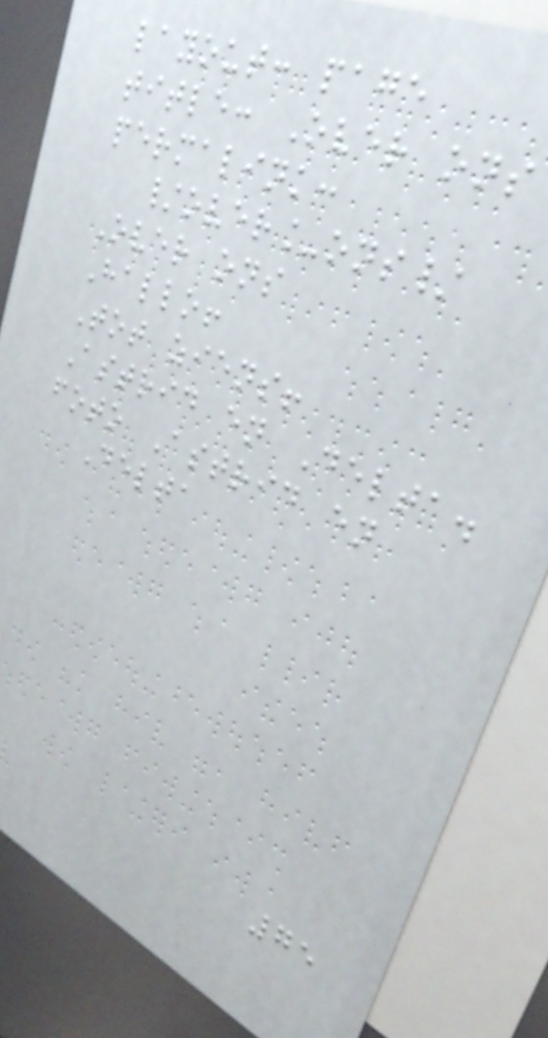layout: page
title: Over ons
permalink:
/over_ons/
Over ons
Hallo!
Tot ziens!
Astrid en Delta.
foto Astrid en
Delta
75
